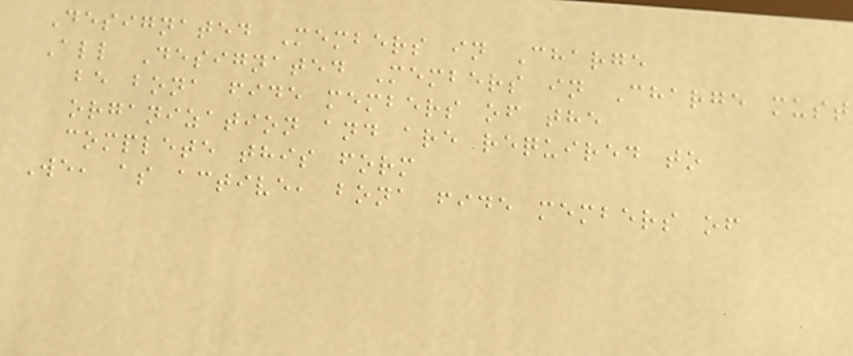Designated Members in Charge
All Designated Members in Charge must
be bona fide members of the
organization and are required to
complete this form
We, as active, bona fide members of
